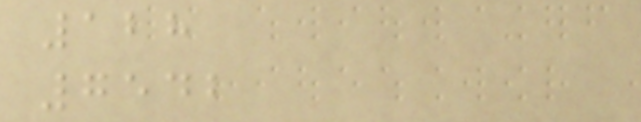128
7542
